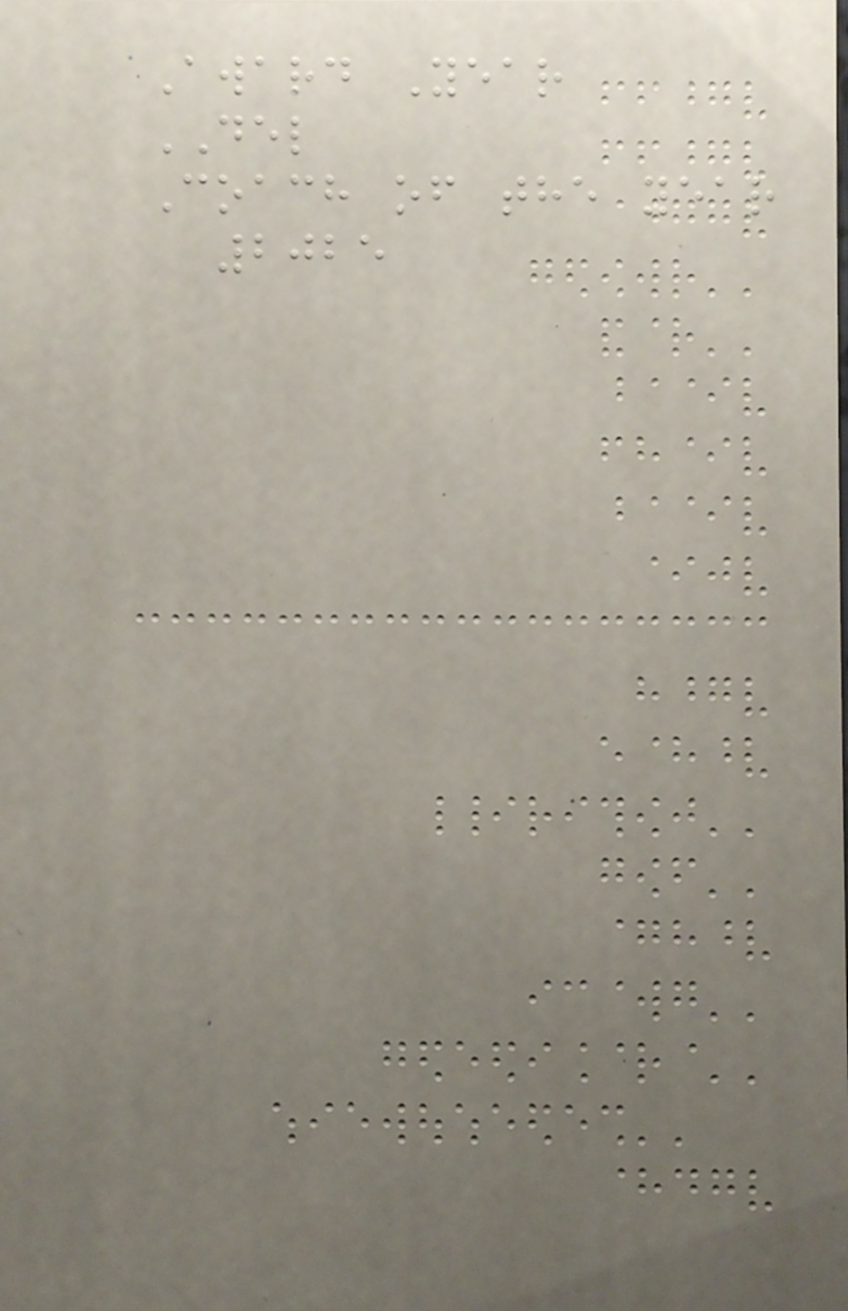Award Year
DEL
Coach of the year
2025
